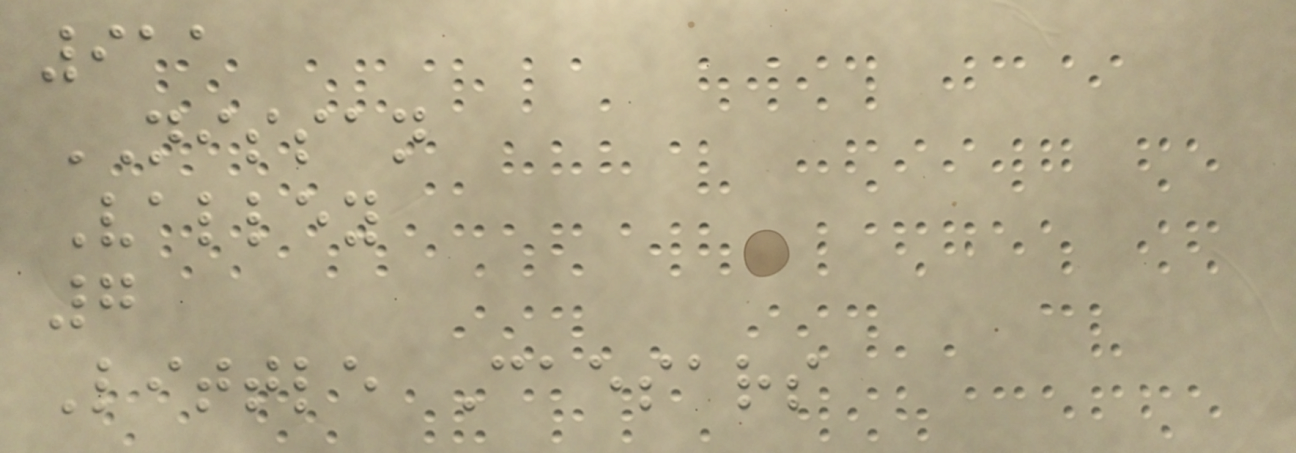911
NISSAN
Valley
7
Little Caesars
